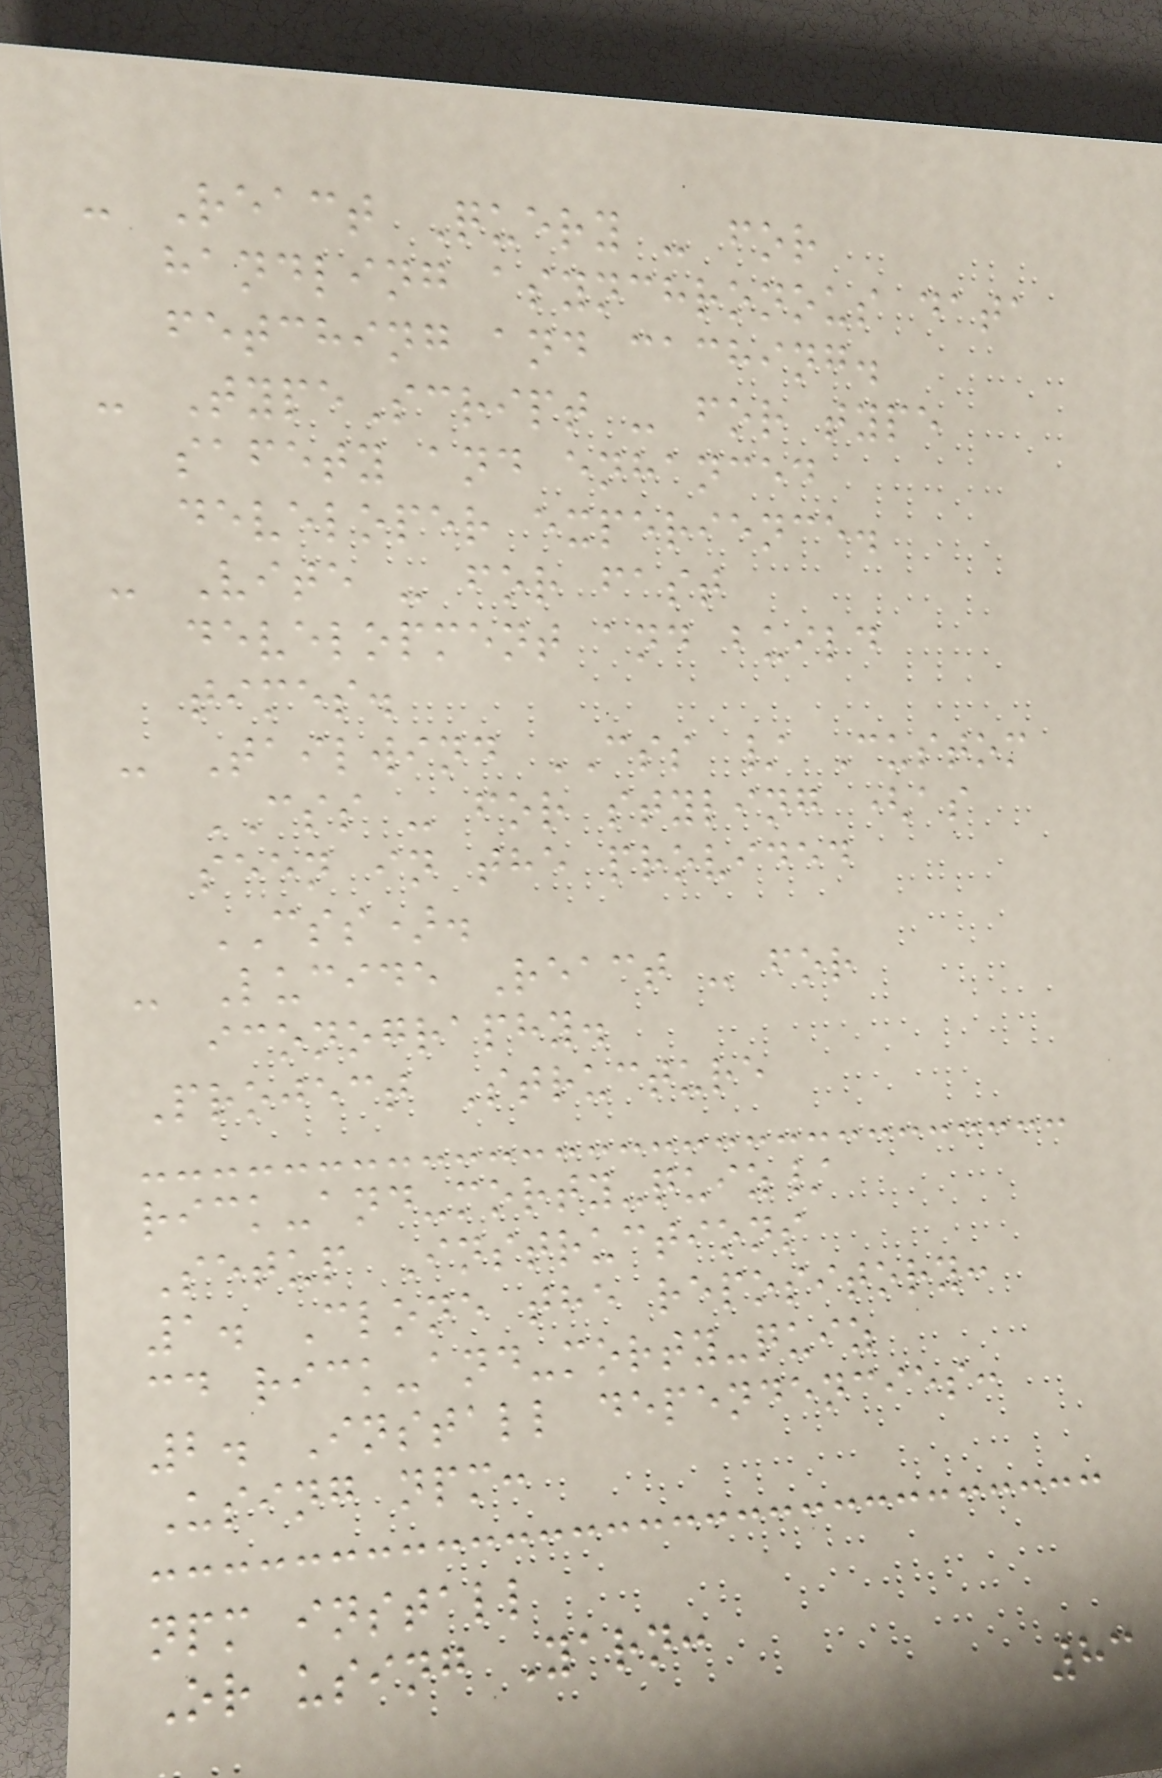- React Query - for
handling asynchronous data
fetching and caching.
- TypeScript - for type
safety and enhanced
developer experience.
- Vite - for fast
development and build
times.
- Tailwind CSS / Custom
CSS - for styling (as
seen in the provided
CSS).
- Lucide React - for
iconography.
Project Structure
rick-and-morty-quiz/
Setup Instructions
1. Clone the repository:
cd rick-and-morty-quiz
2. Install dependencies:
Using npm:
npm install
Or using Yarn:
83
